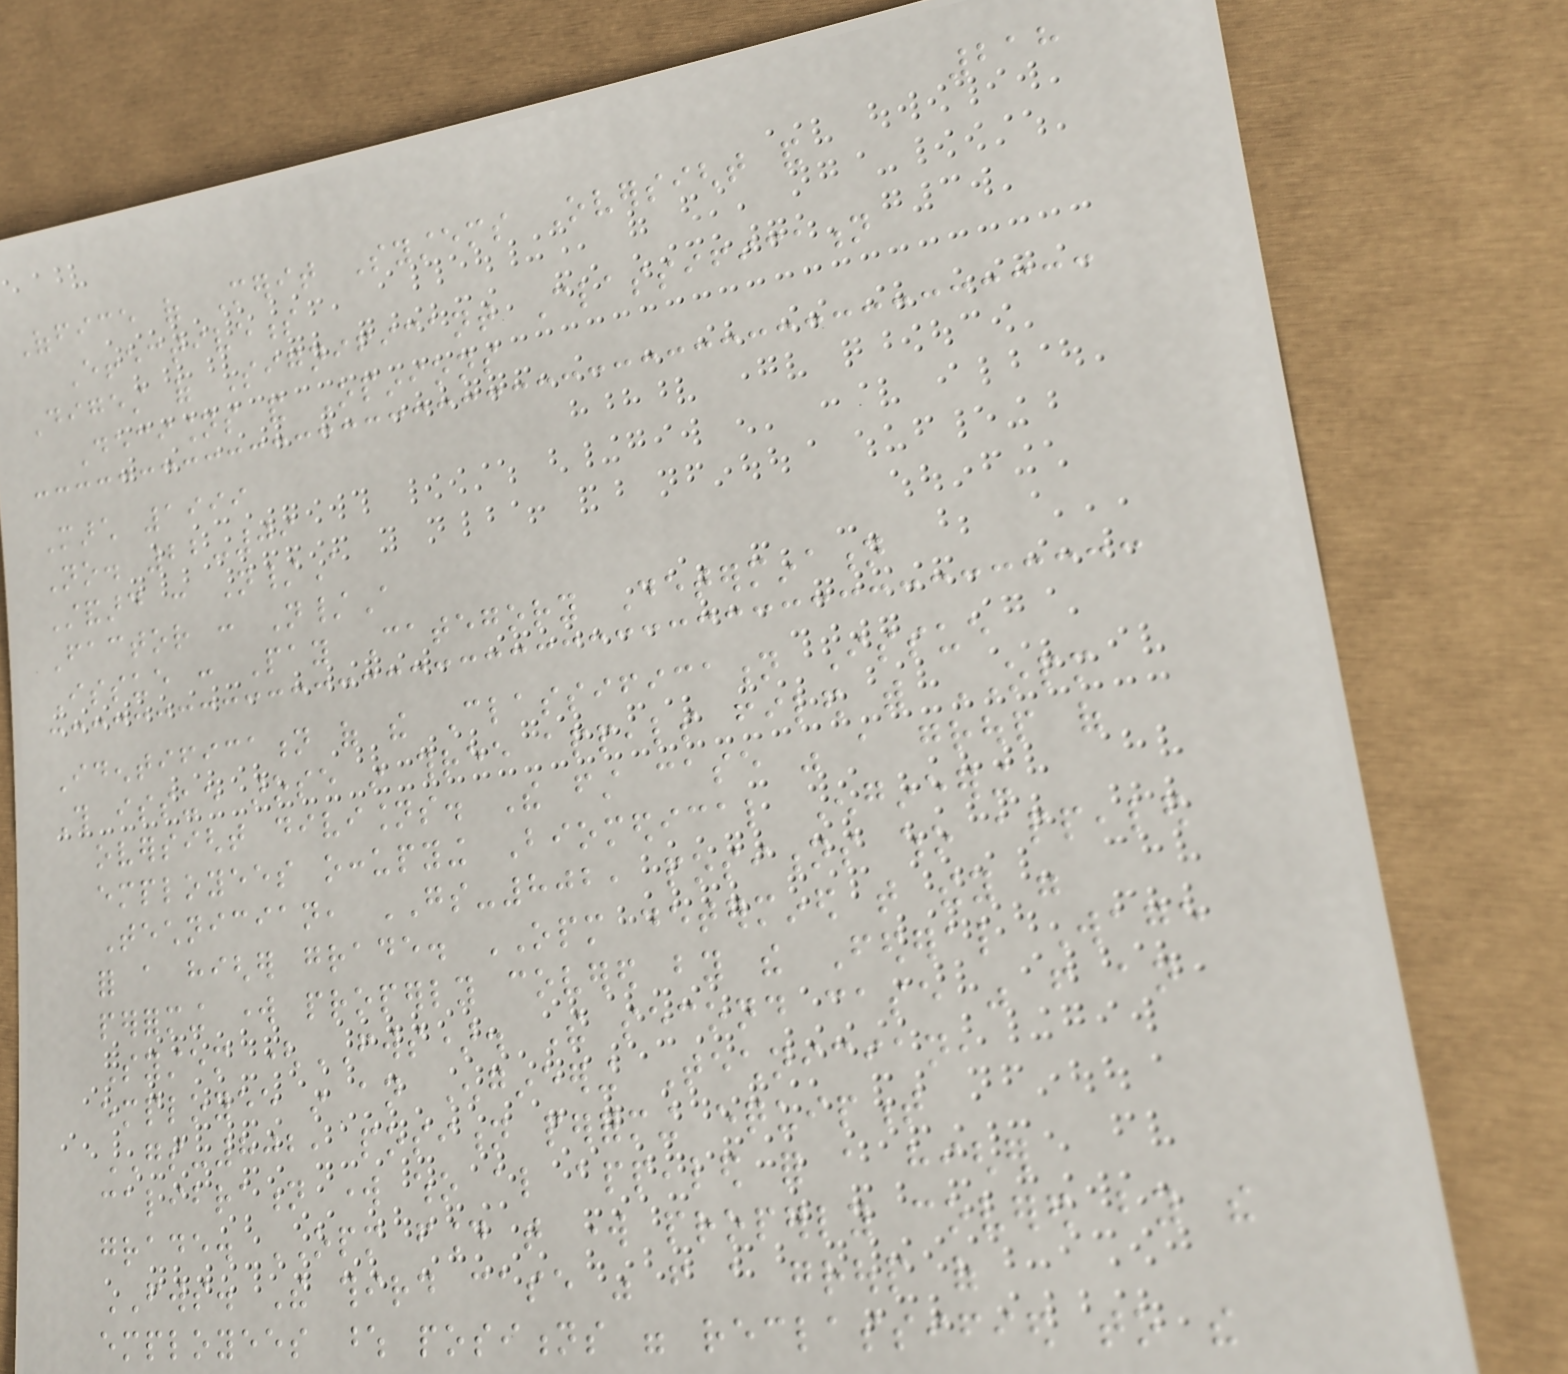218
Office of Merit Systems Oversight and
Effectiveness
Digest of Significant Classification
Decisions and Opinions
March 1999
No. 22-09
Standard : N/A
Factor : N/A
Issue : Pay Category Determination
Identification of the Classification Issue
This issue arose in three appeals filed with OPM
oversight divisions. The first case was a group of
employees occupying Biomedical Engineering
Technician, GS-802, positions who appealed
for a higher grade. OPM determined that they were
performing work properly covered by the Federal Wage
System (FWS). The second case was from an
employee in an Engineering Technician,
GS-802, position performing equipment
calibration work who also appealed for a higher
grade. OPM found that work properly covered by the
FWS. The third case was from a group of
employees whose positions were reclassified to the
